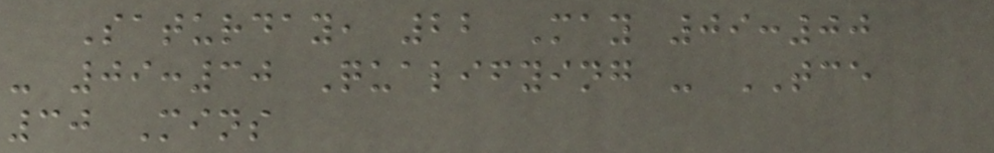Saturday, 22 May 09:00
- 09:30 Qualifying - TCE
30 Mins
